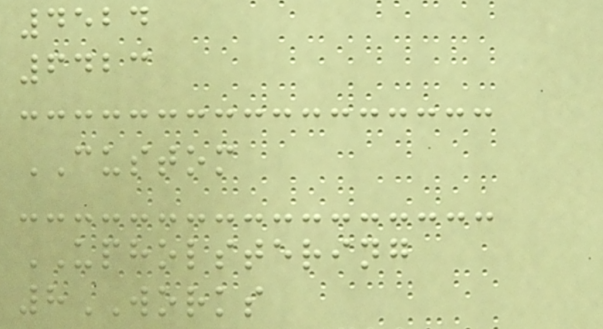4524
6423
CUSTOM
UPHOLSTERING
8WORKS
